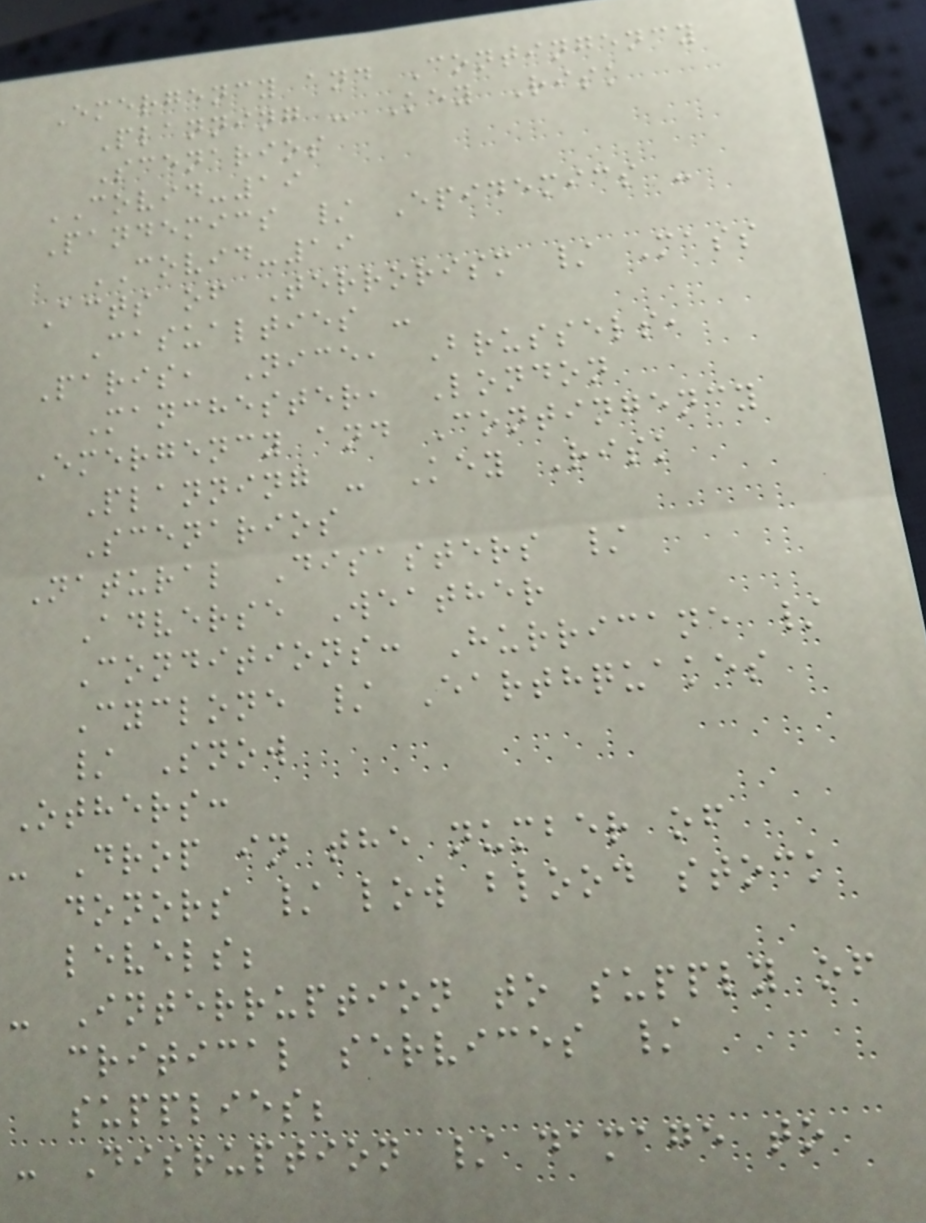Emergency and Contingency
Planning - Key Risk
Scenarios
COVID-19
Pandemics / Epidemics -
COVID-19
Acts of Terrorism / Mass
Casualties -
Paris, Nice, Brussels,
Manchester, London
Emergency and Contingency
Planning - Key Risk
Scenarios
Natural Disasters /
Adverse Weather
Conditions: Hurricane /
Cyclone / Earthquakes
/ Snow
Others:
- Drop in the number of
donors / low blood stock
levels;
- Interruption to supply of
critical services /
supplies;
- Disruption / damage to
